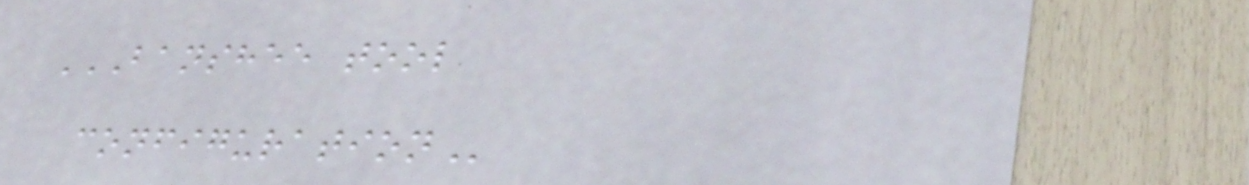BANSHEE TOOL
CONFIGURATION
